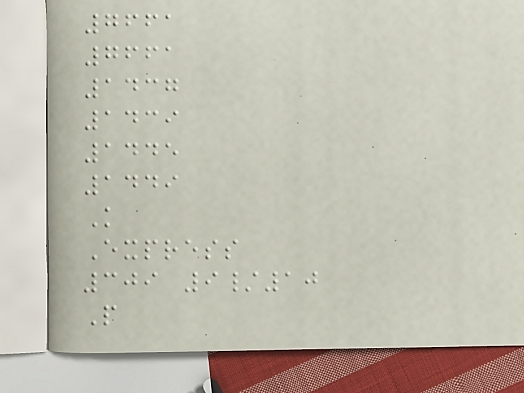7661
7661
1437
1439
1445
1449
K
Express
309 9/10
P
